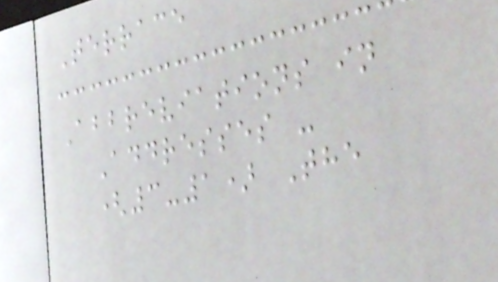Terrace
Abbreviations in
Addresses -
(3-1) The
